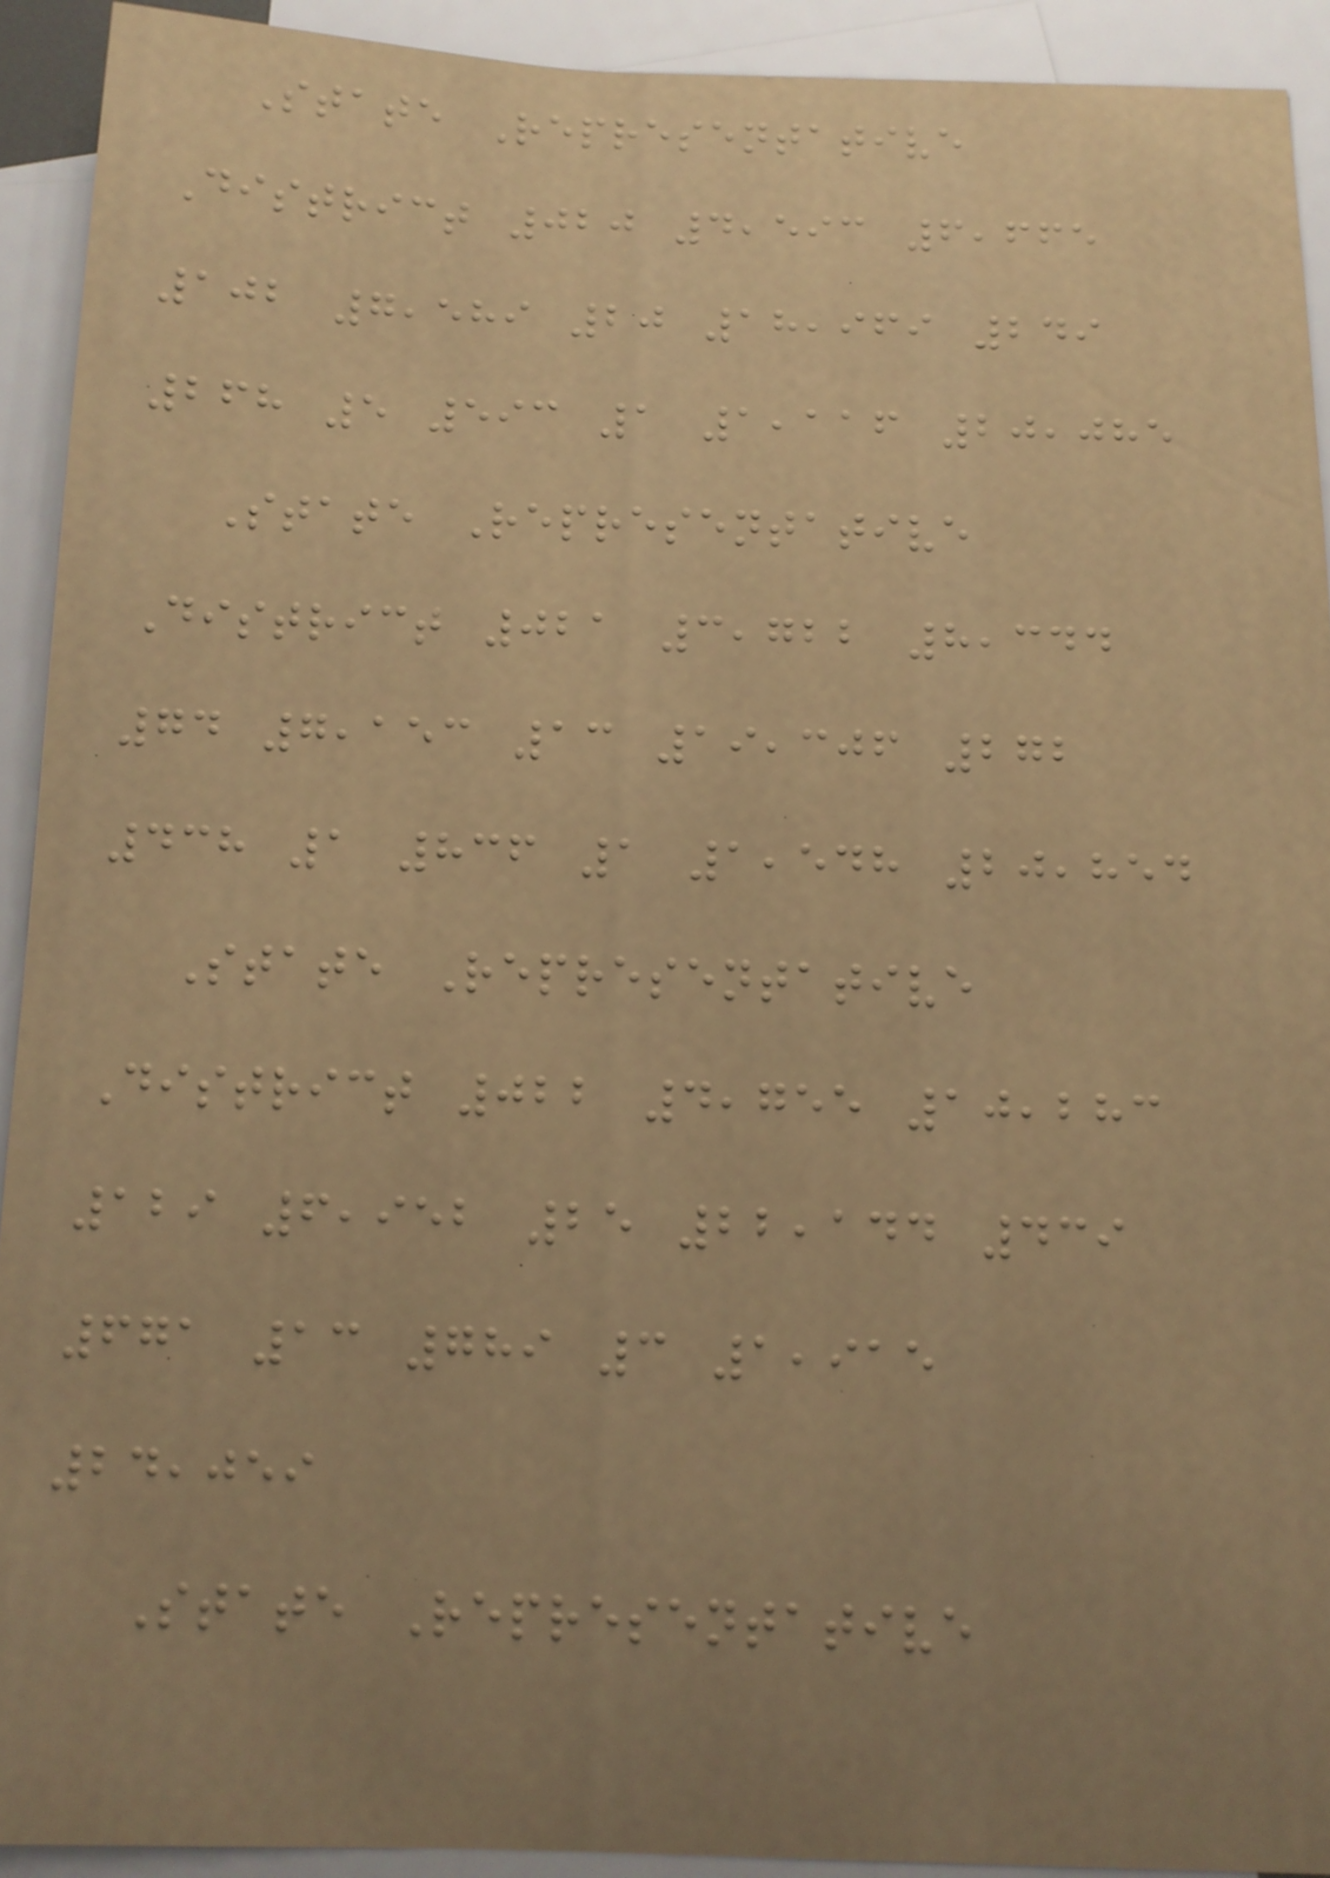State Representative
District 020 4,593 6,665
102 7,589 20 18,969 249
268 5 593 1 1,116 20,085
State Representative
District 021 3,722 8,344
74 7,153 13 19,306 272
438 1 836 1 1,548 20,854
State Representative
District 022 4,755 10,283
129 6,952 25 22,144 439
671 13 789 3 1,915
24,059
State Representative
